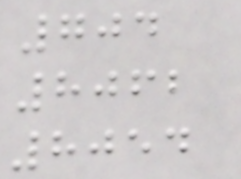704
8062
8054
